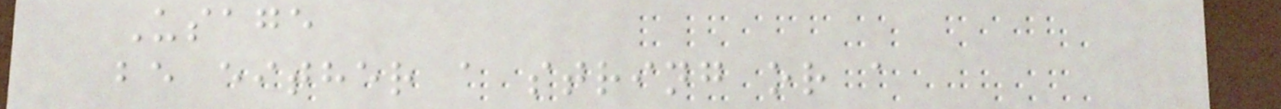Usage
be either a string or a
